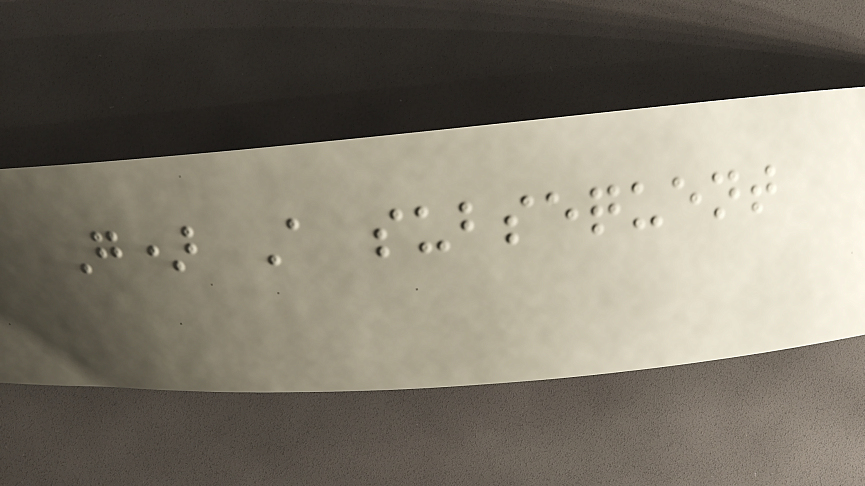G) A subsequent
